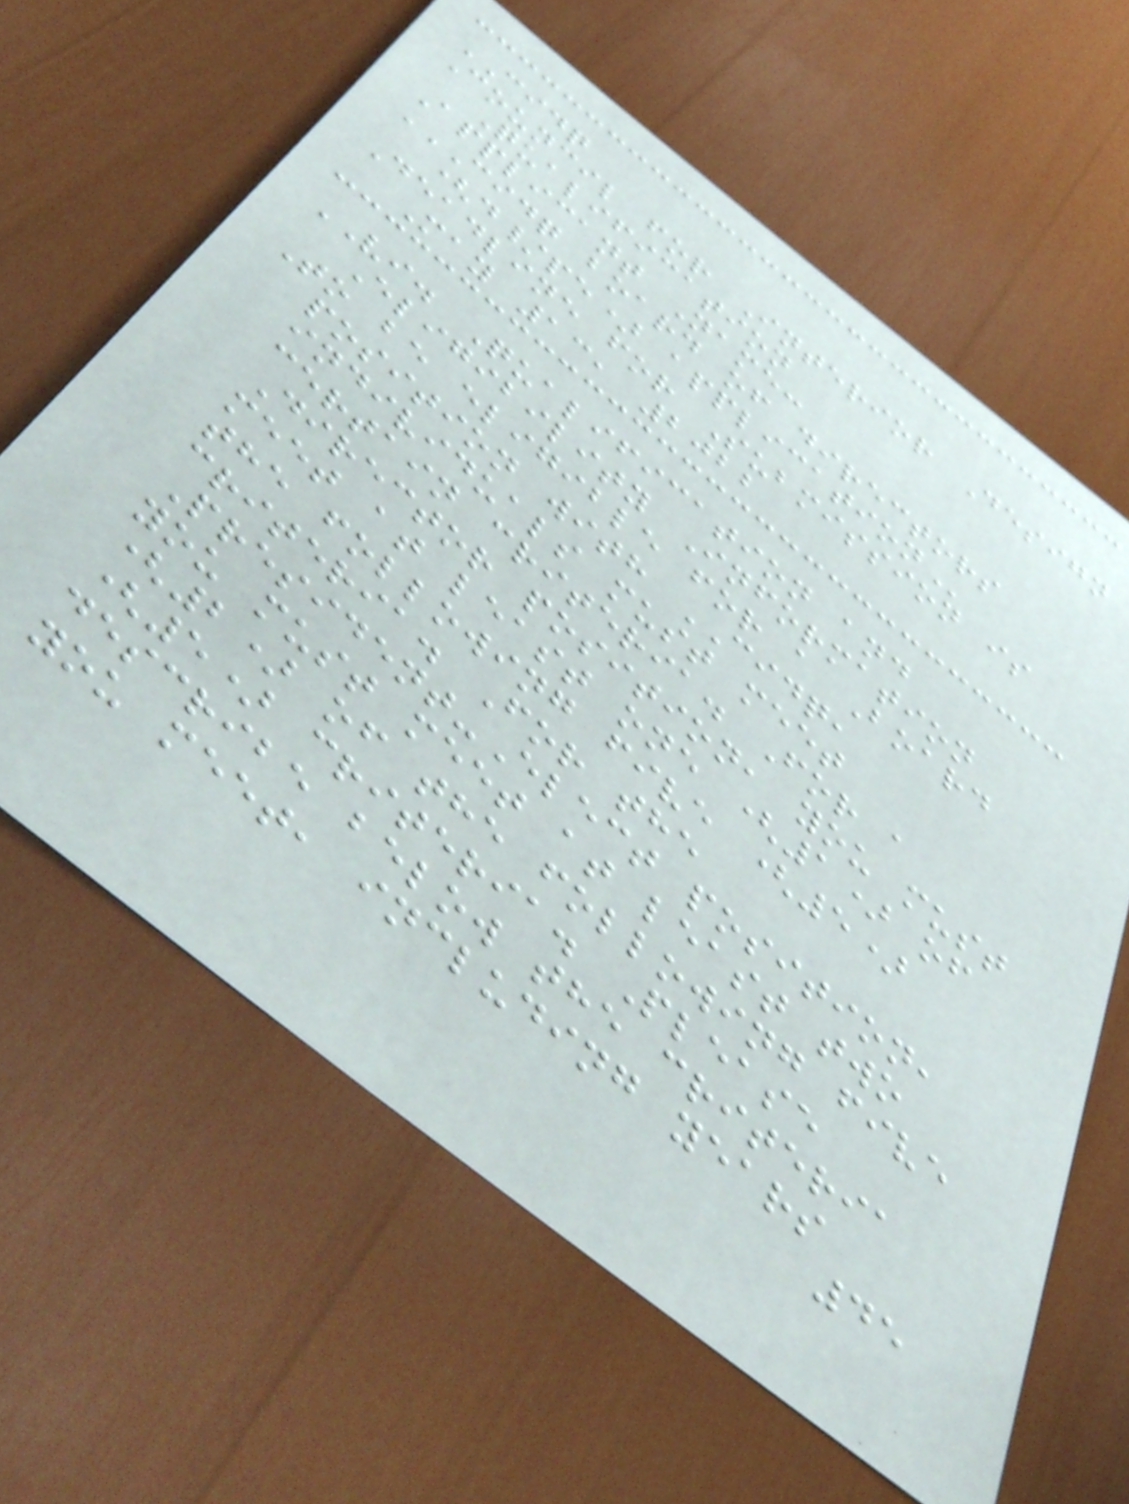CIDQ
Council for Interior Design
Qualification
Applicant Name:
CIDQ BOARD OF DIRECTORS
(D/PE) APPLICATION
Deadline for Submission is
May 13, 2022
VI. Qualification and
Eligibility Information
To be eligible for a Board
position with CIDQ,
individuals must meet
certain criteria. For a
Director position, you must
meet at least one (1) of
the following five (5)
criteria. For the
President-Elect position,
you must meet at least two
(2) of the following five
(5) criteria. Please
describe below the criteria
you meet, including years
45
